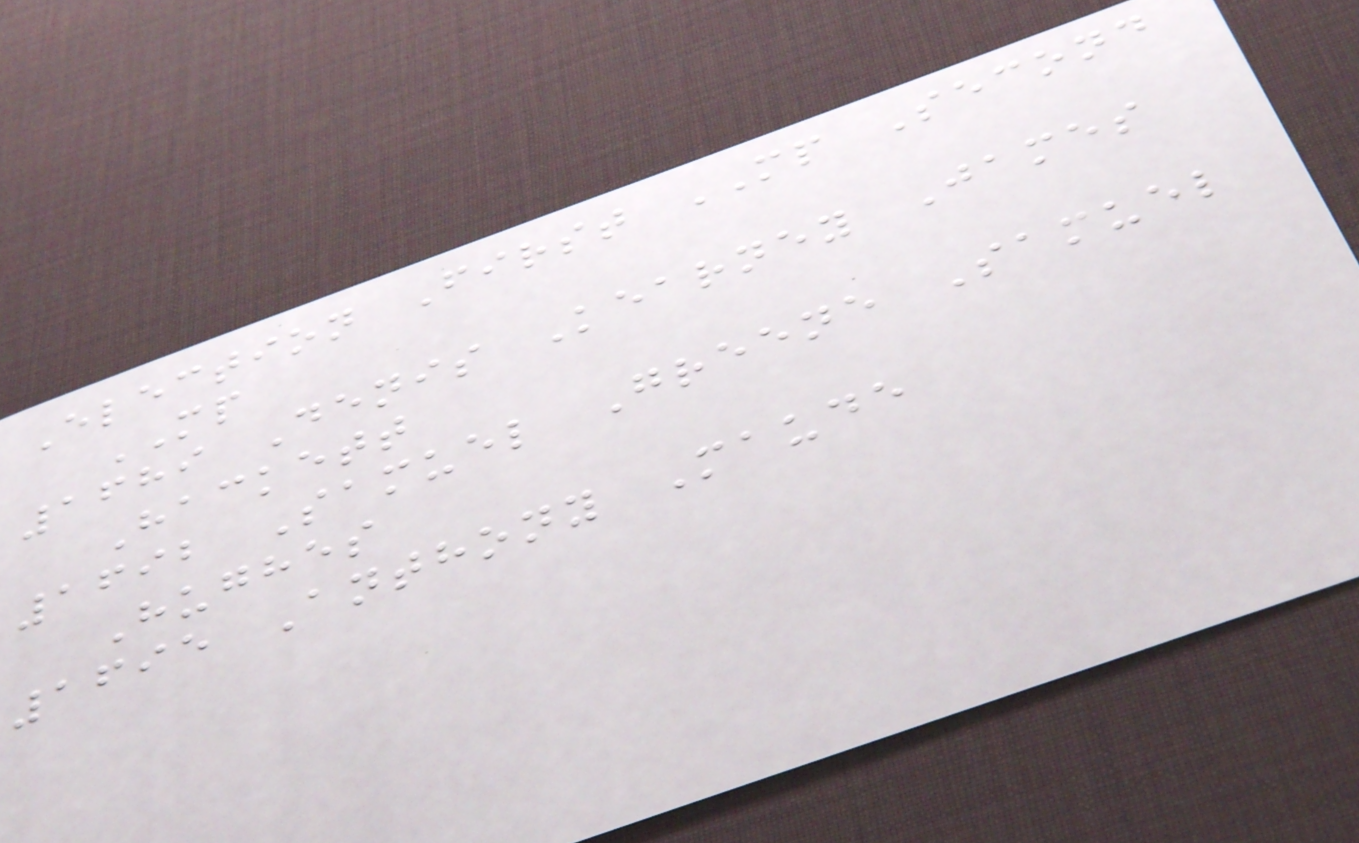Election First MP Second
MP
1689 Denis Kearney James
Hackett
1692 Samuel Greene Samuel
Hughes
1695 Anthony Maude
